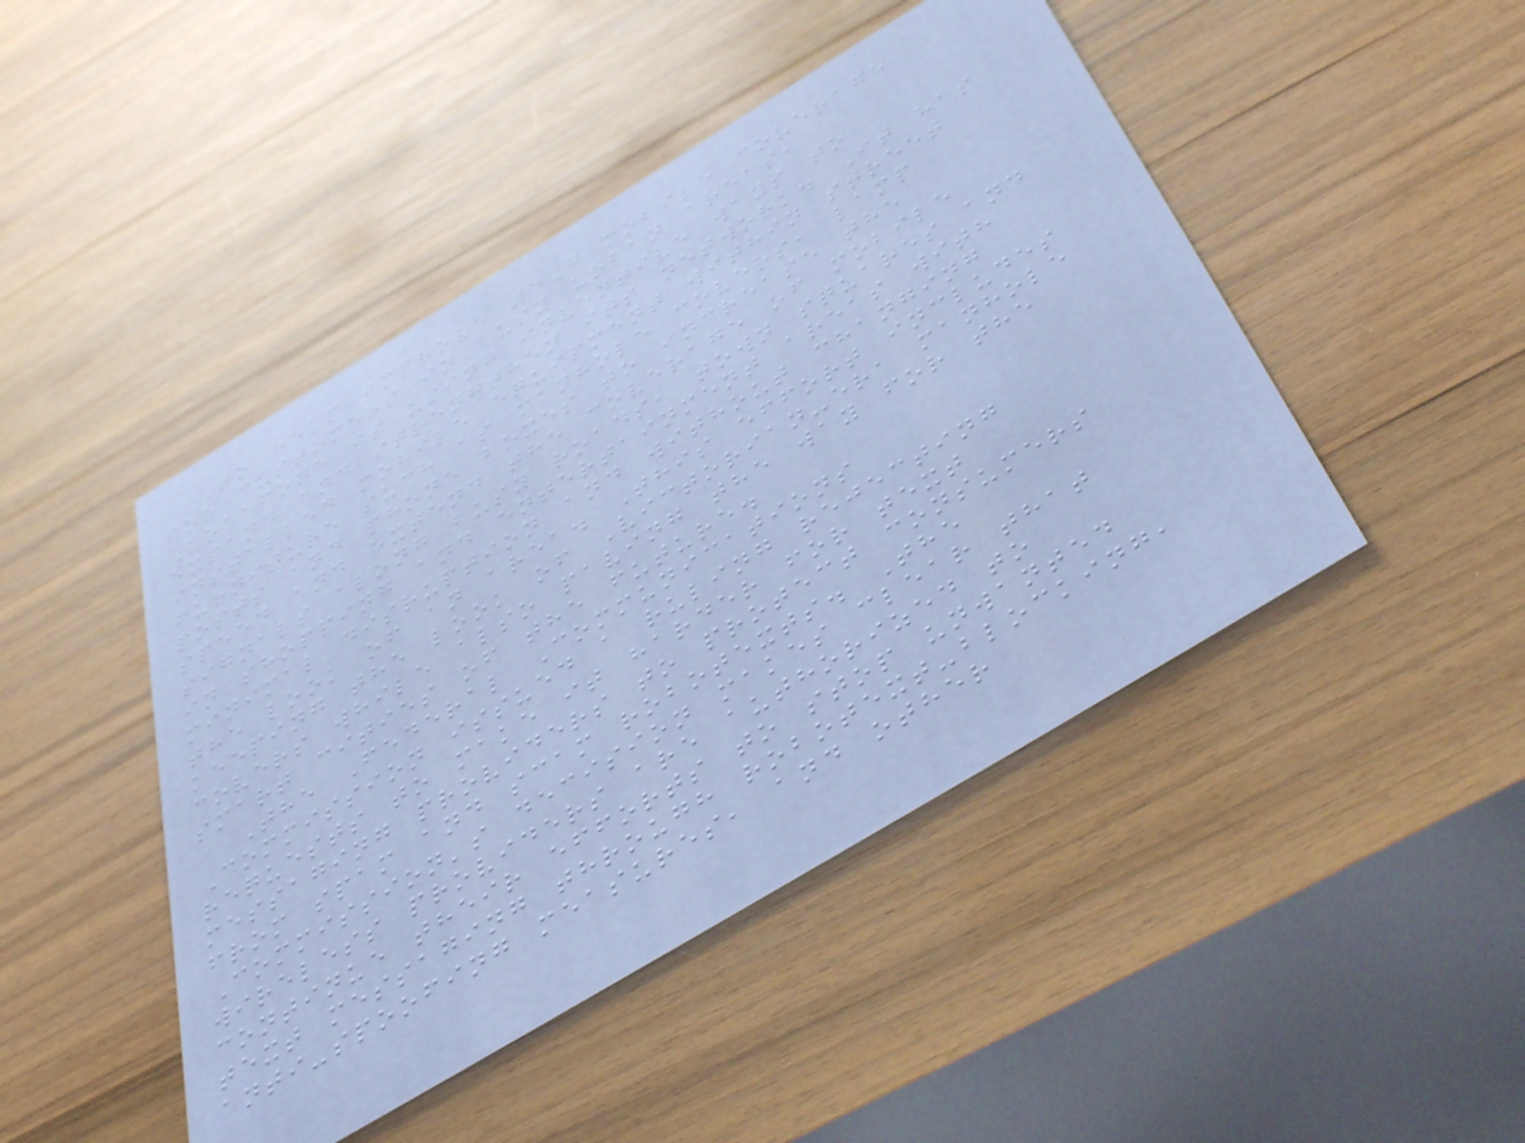To help improve 4G mobile coverage
for customers in busy urban areas,
Vodafone is using inventive ways to
expand and strengthen its network. It has
installed mobile equipment within street
furniture such as manhole covers, lamp
posts and phone boxes to increase the
speed and extend the coverage of mobile
signals along busy roads, town squares and
in shopping and entertainment areas with
minimal disruption and without changing
the look of an area. This effort includes
keeping the look of Victorian-era manhole
covers while also paving the way for the
smart cities of the future.
The Federal Communications
Commission issued a ruling rejecting
requests to make it harder for text
messaging providers to protect consumers
from spam and scam robotexts. The
Commission's decision makes clear that
wireless providers are authorized to
continue their efforts to stop unwanted
text messaging through robotext-blocking,
anti-spoofing measures, and other
